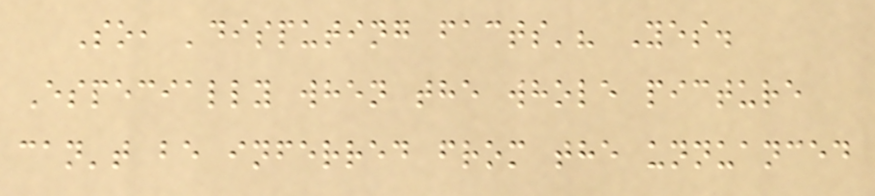So, 'disputing facts'? Yes.
Especially when the whole picture
can't be inferred from the unnuanced
